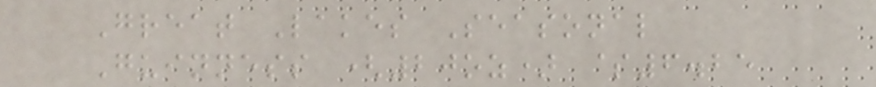Great Lakes Seasonal
Guinness (20oz) $6.25
